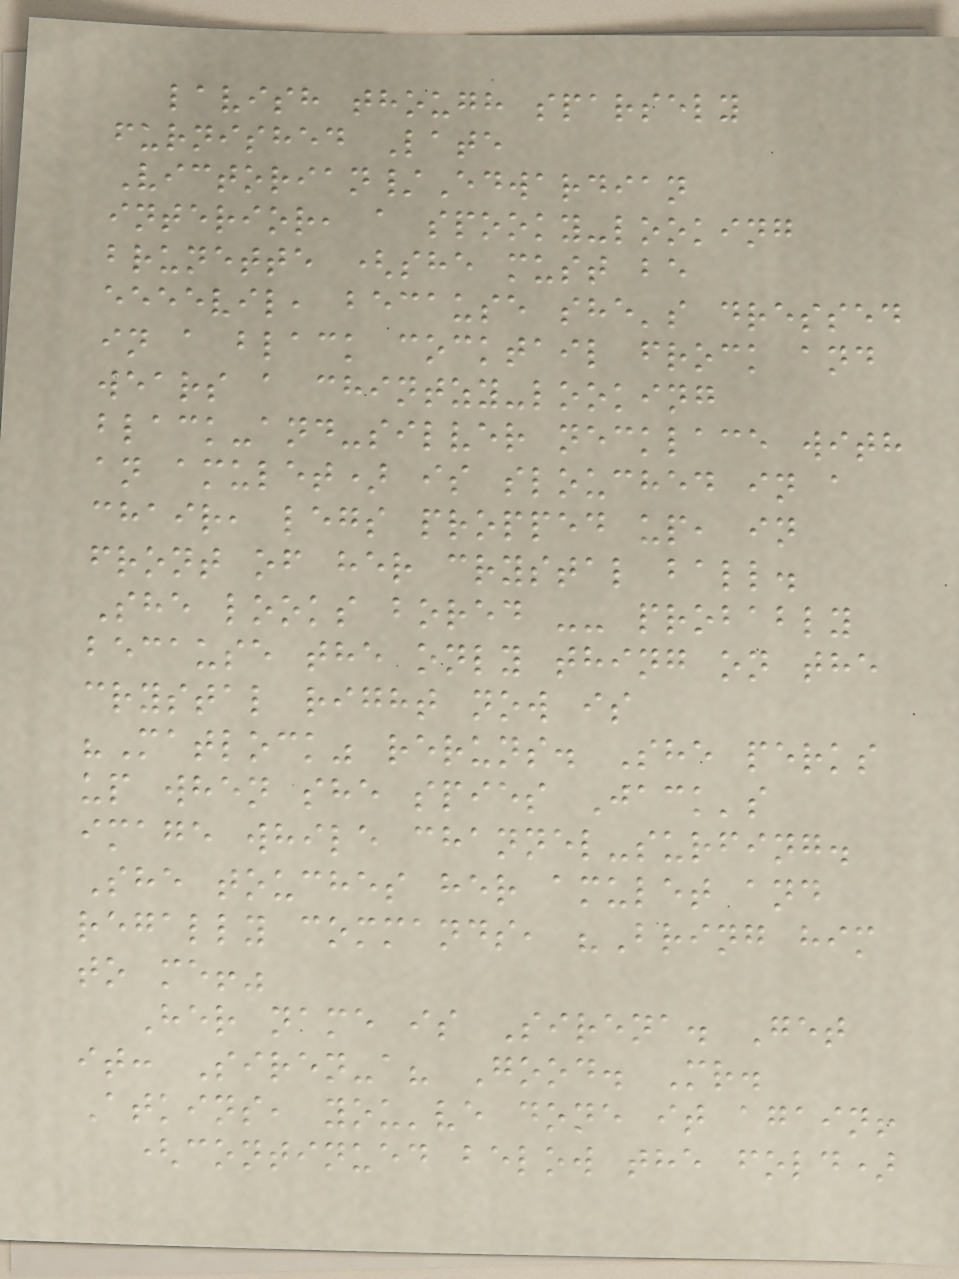lavish though sparsely
furnished Late
Victorian/Edwardian
interior, a spooky-looking
brunette (she must be
eeeevil, because she's dressed
in a black cocktail frock and
wears a chintzy-looking
black-and-silver necklace with
an amulet) is slouched in a
chair, legs propped up, in
front of her crystal ball.
She looks bored -- probably
because the only thing on the
crystal right now is
"Matlock" reruns. She perks
up when she spies Jack's
image while channel-surfing.
She touches her amulet and
regally commands, "Bring him
to me!"
Her name is Sirena. Get
it: Siren-a? Good. Mr.
Atkins, you've done it again!
(continued below the fold)
